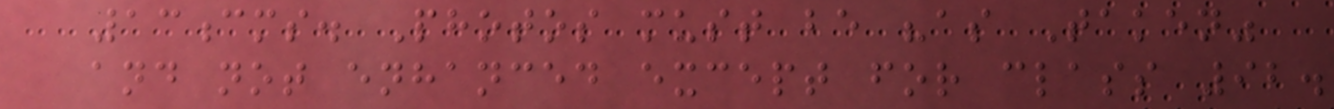13cms. Photos must be "as Taken"
and not enhanced except for class 92.
